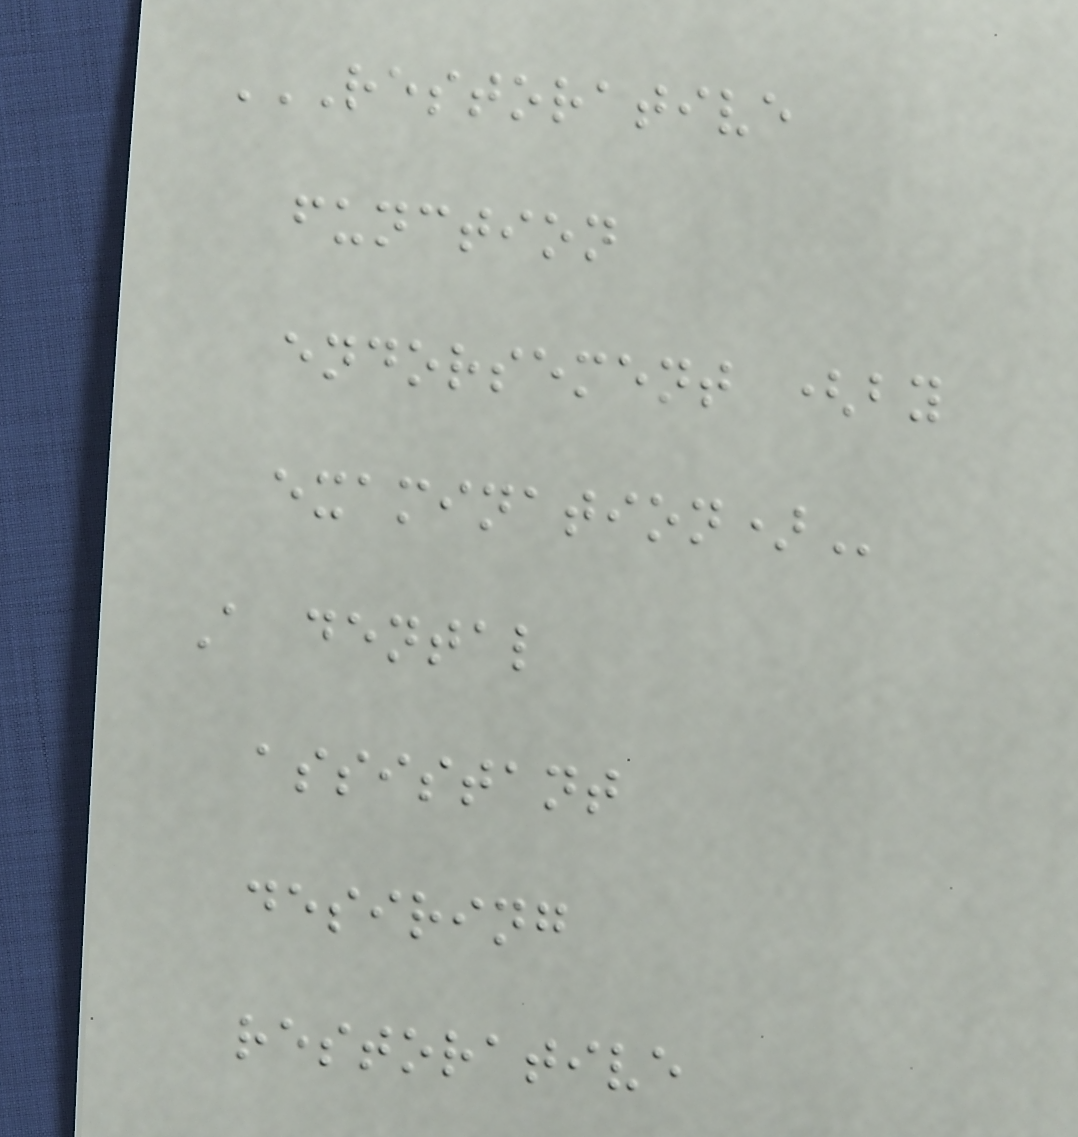RESTORATIVE
FUNCTION
ENDORSEMENT (BY
EXAMINATION)
A dental
assistant
desiring
restorative
